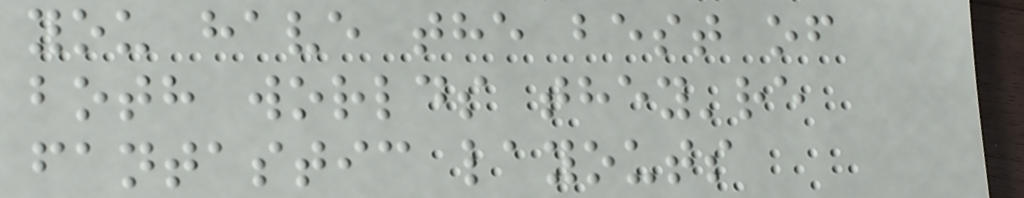you have the best of
both worlds they're
fantastic layouts
